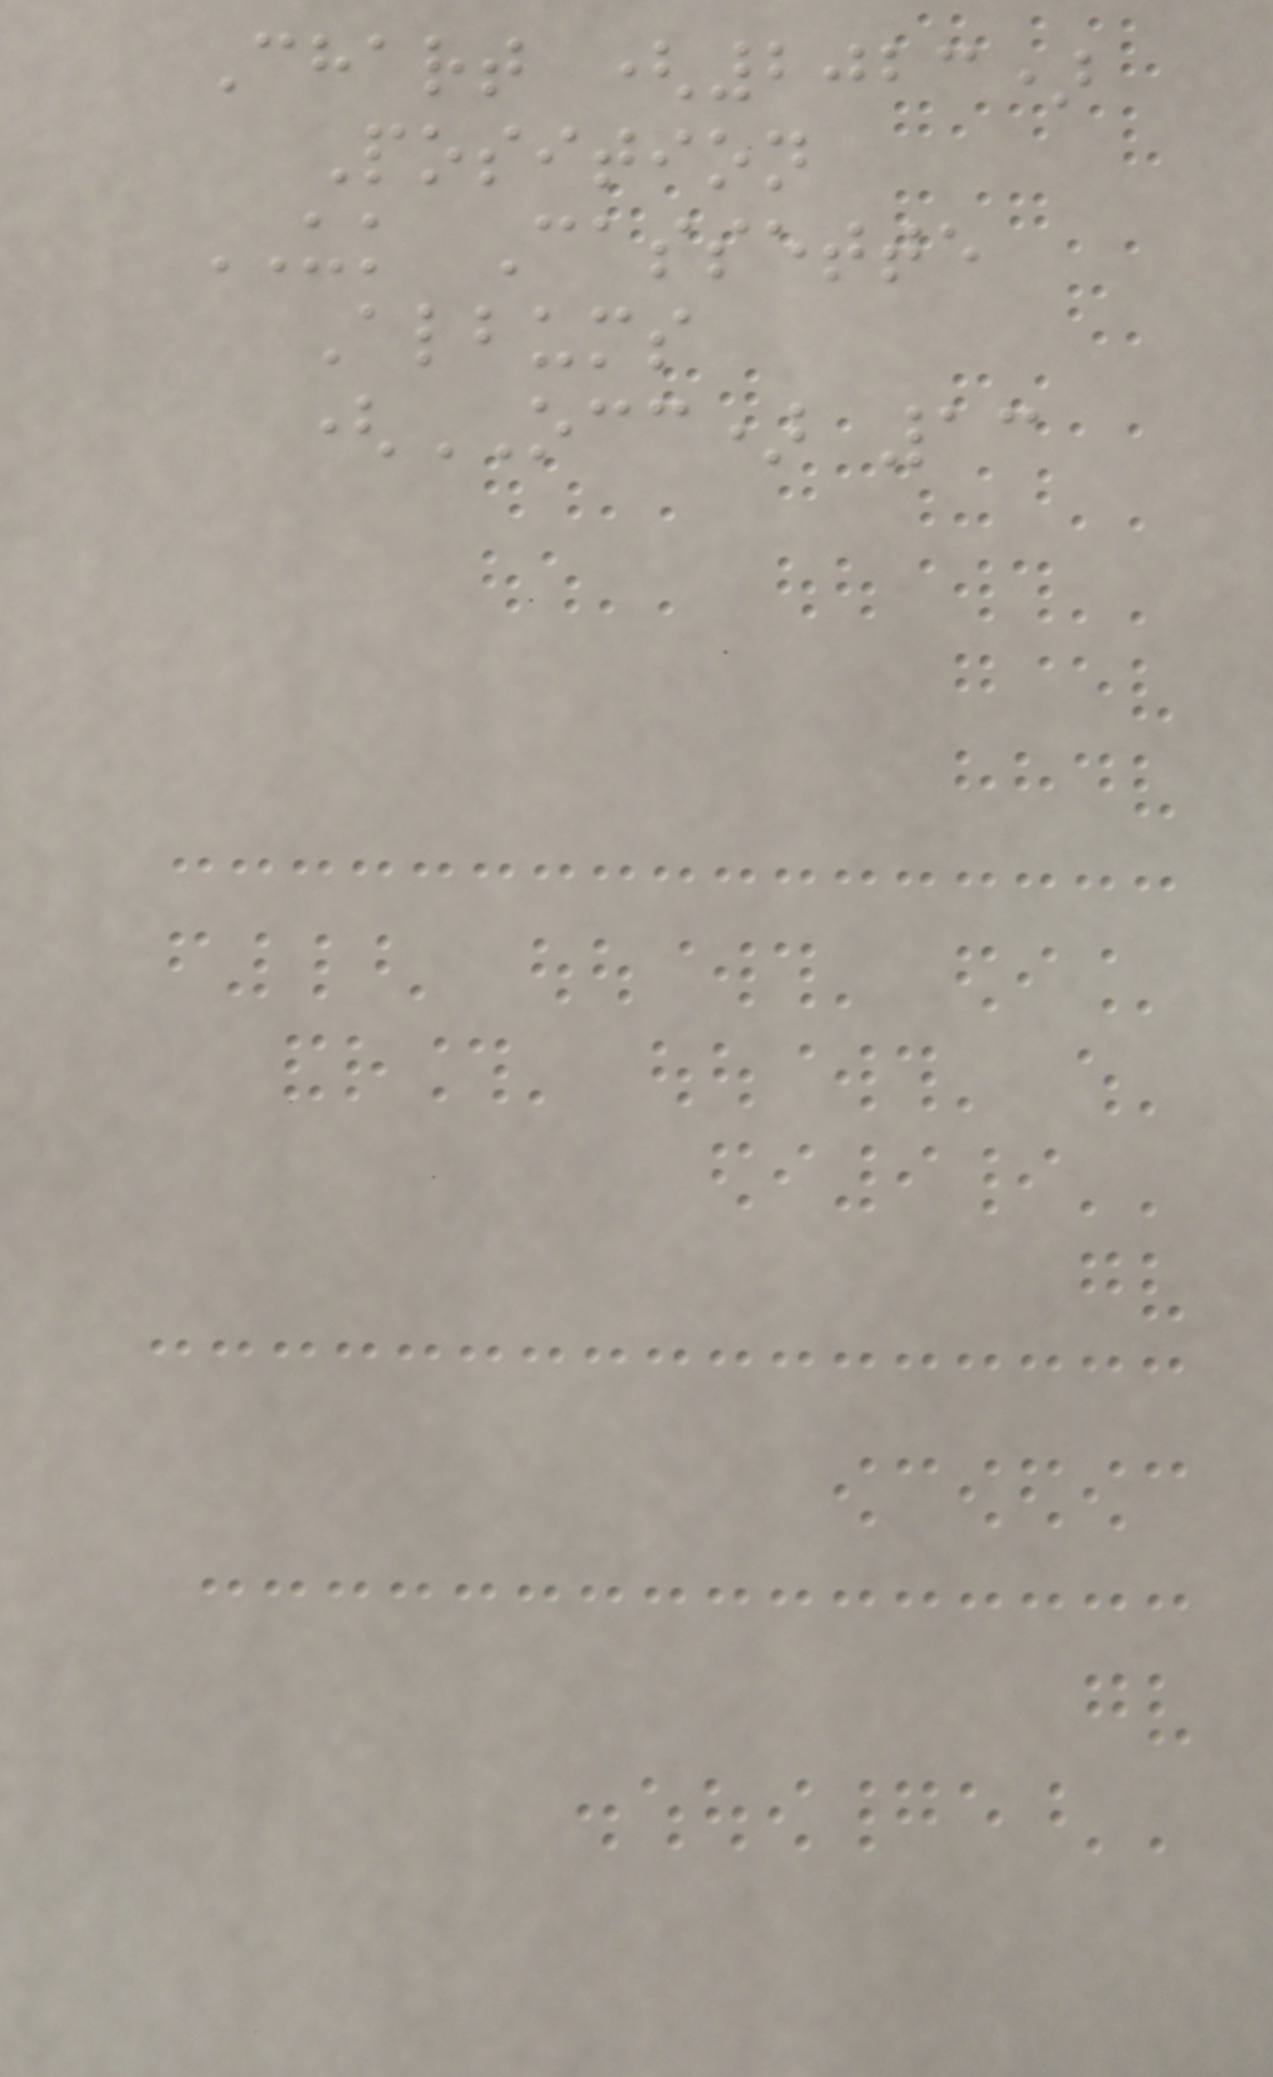Chart (2023)
Position
UK Cassette
Albums
(OCC) 13
